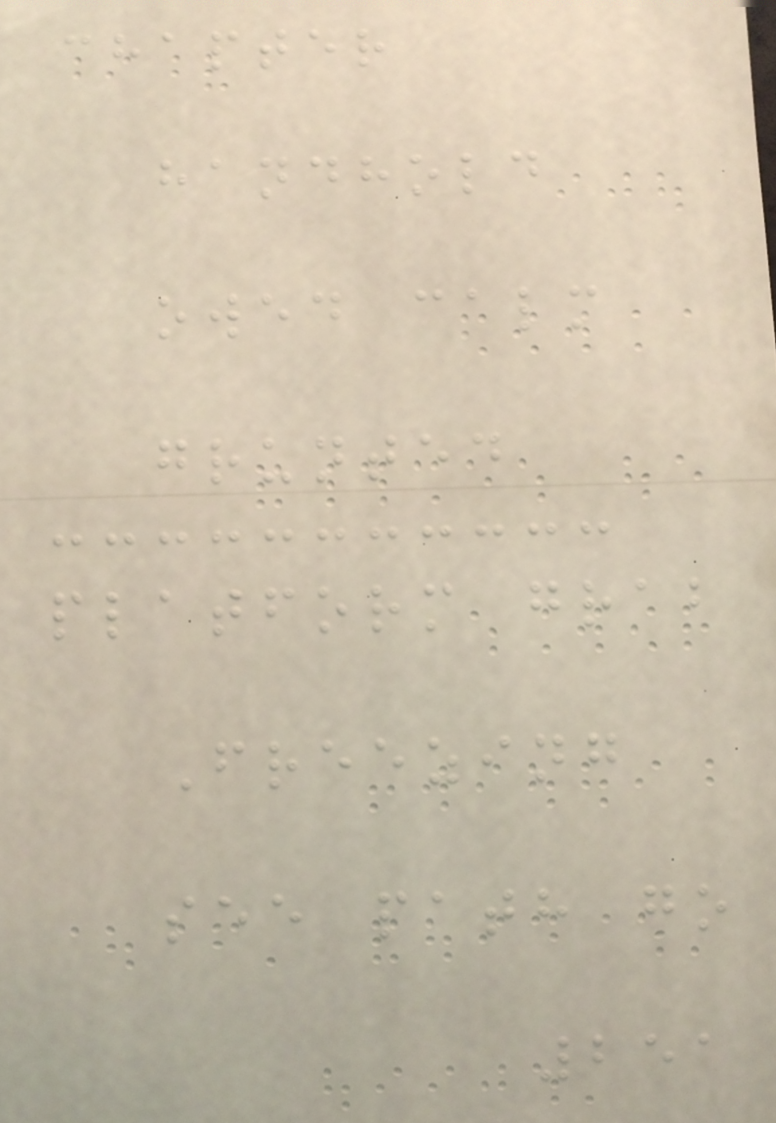chapter
handhold
owed calm
grunted
platform grab
Freezing
see path go
251
